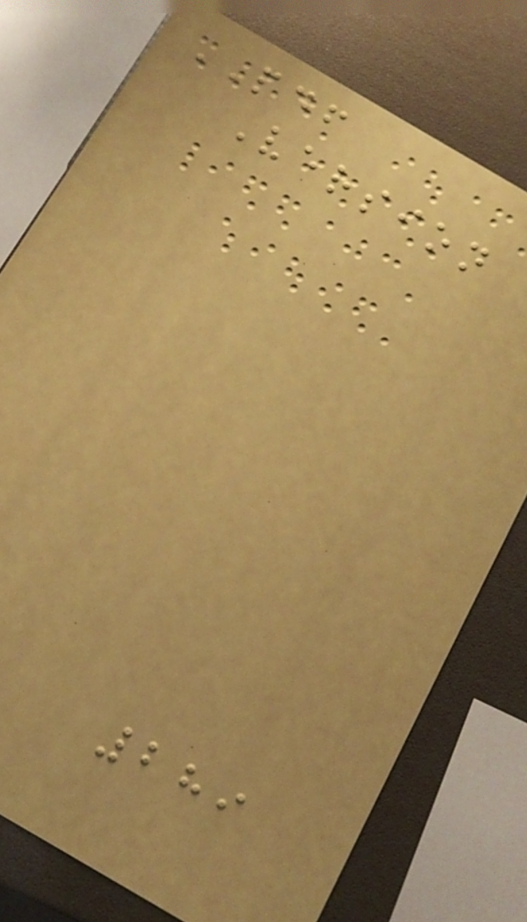PDF
Version
289
